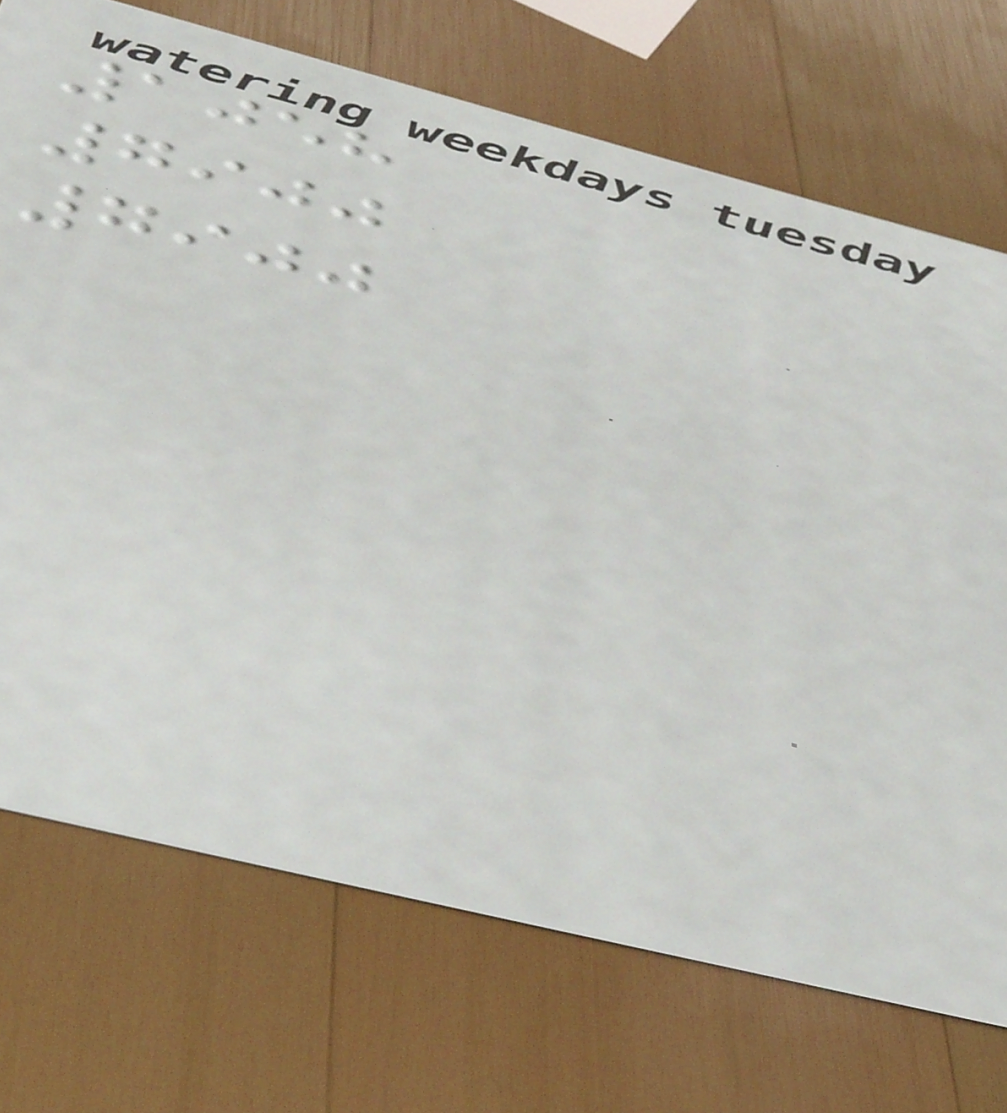1058
7900
7900
